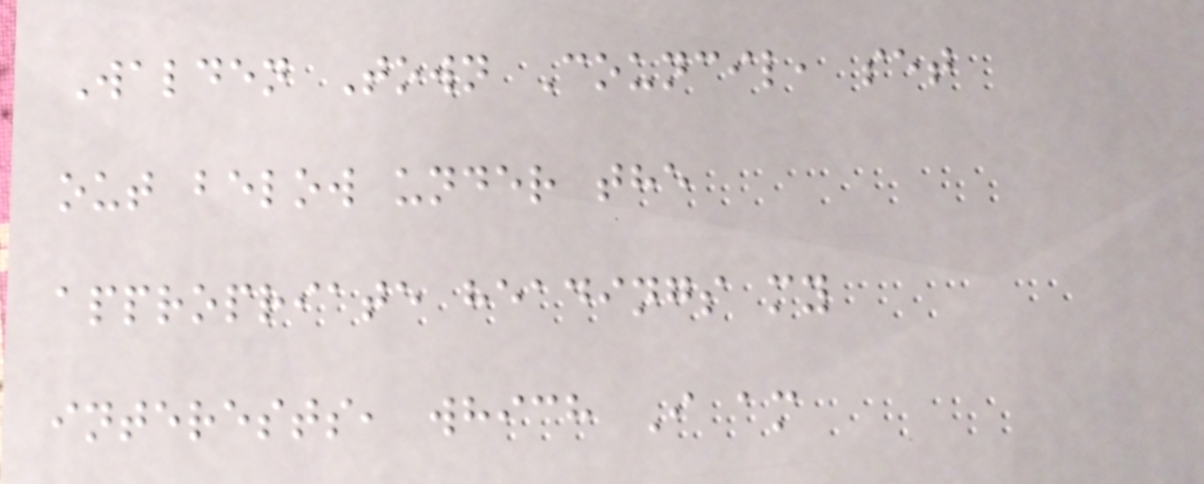Walden Town Council, set
out below under the
appropriate headings my
interests, which I am
